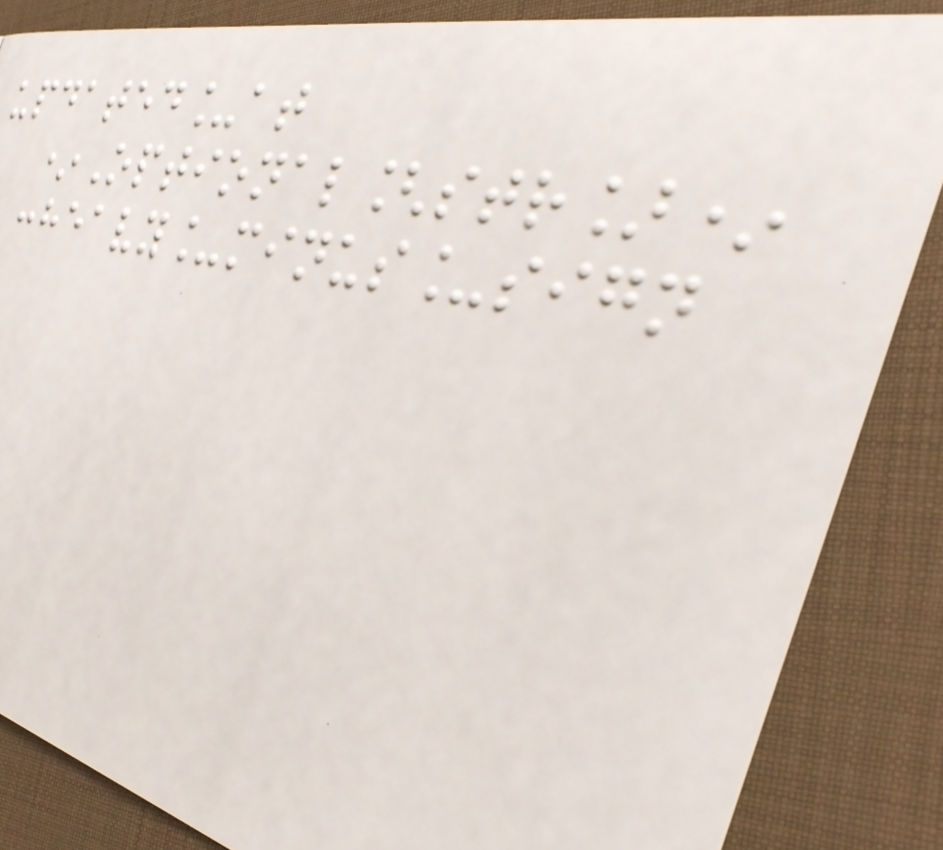updated_at
*Optional[str]*
:heavy_minus_sign
